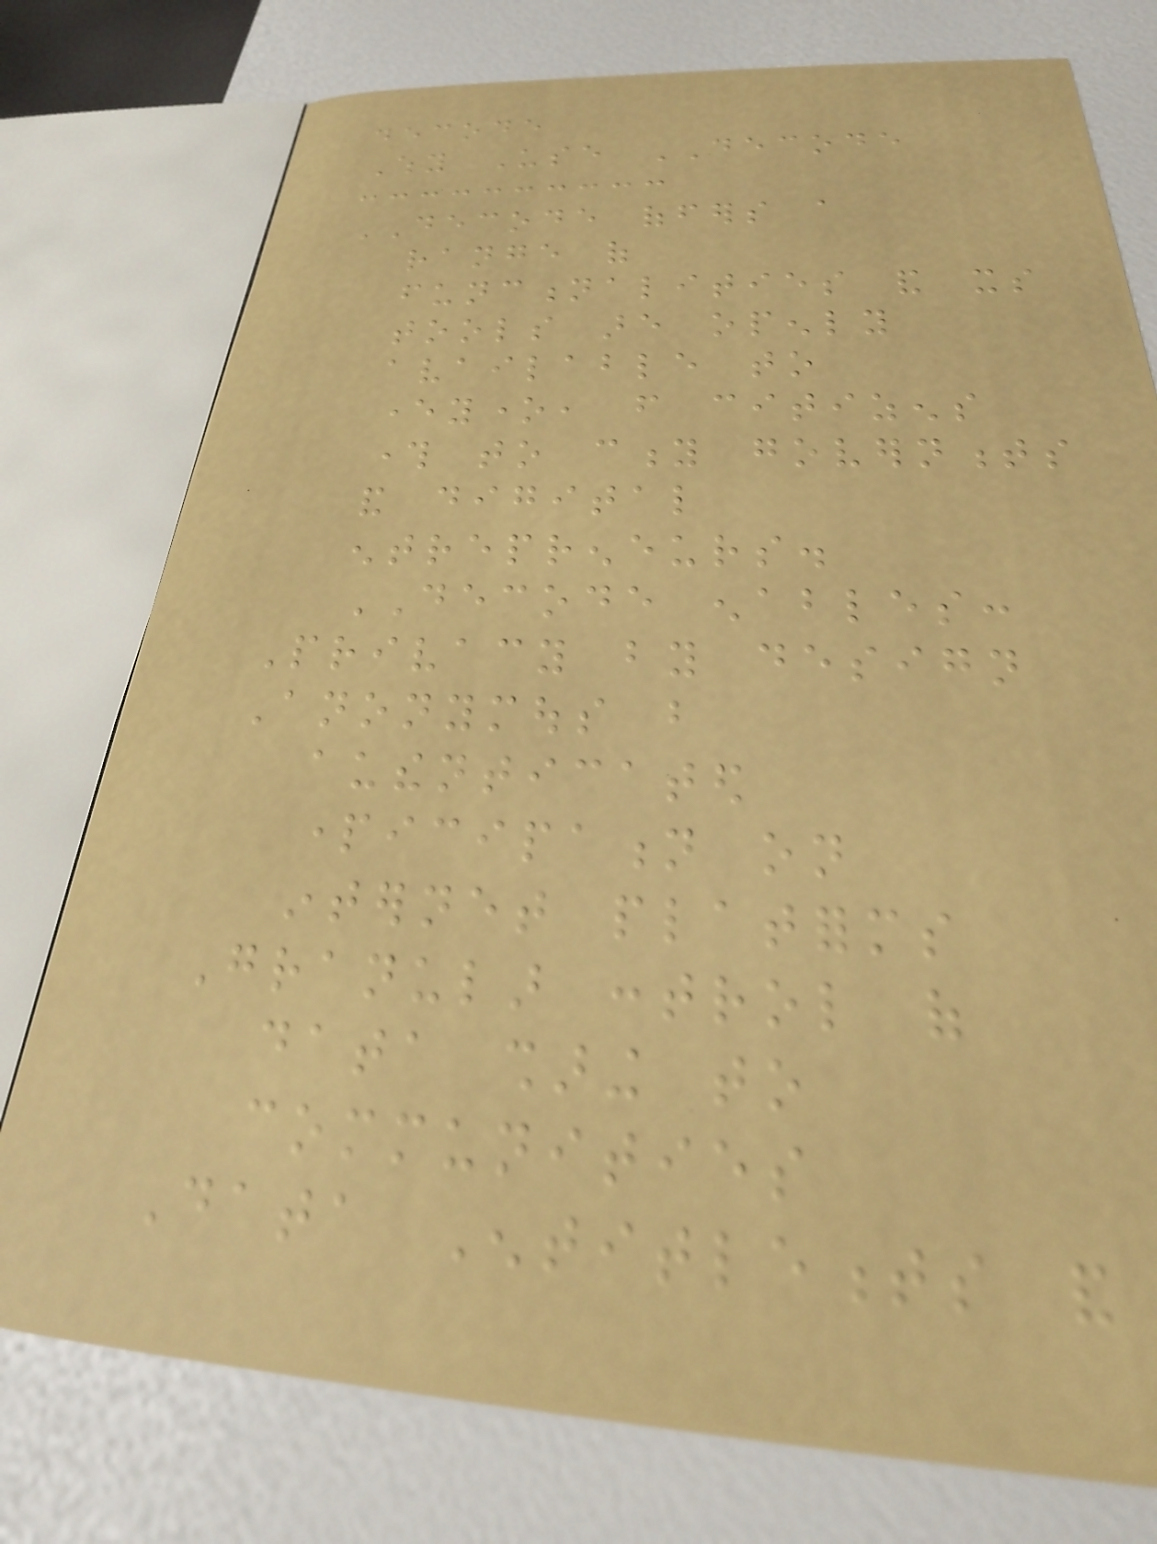decode
Why Use DECODE
DECODE offers a
range of
functionalities and its
tools are openly
available to
everyone, from citizens
through to city governments
and digital
entrepreneurs.
DECODE enables:
Privacy by design
Anonymous but
authenticated
participation on
internet platforms
Granular control of
data sharing to
communities
Data Entitlements and
